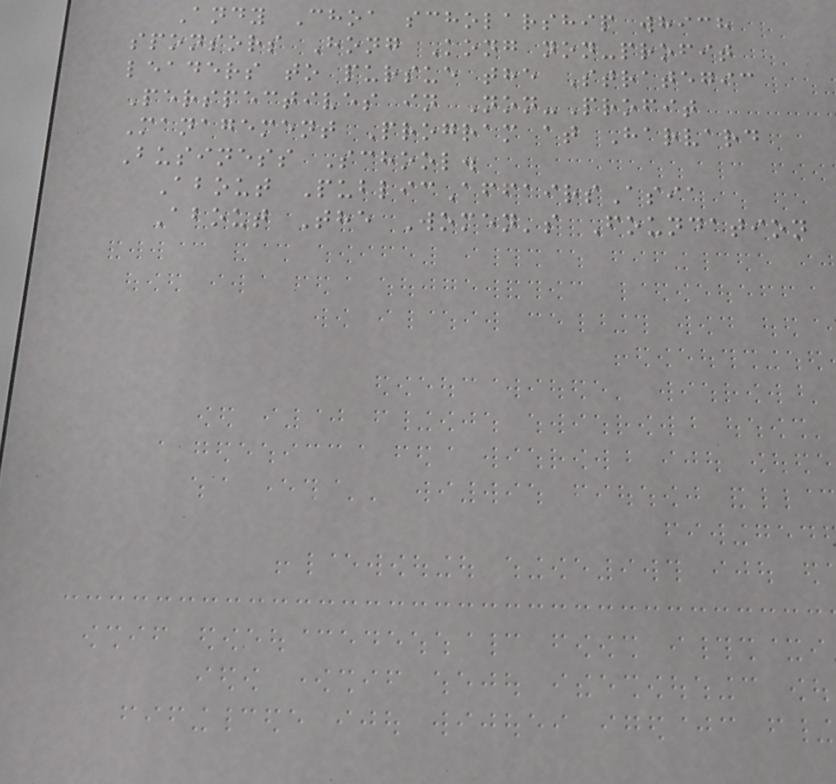Andy Choa scholarship which
sponsors Hong Kong non-profit
leaders to pursue the Strategic
Perspectives in Non-Profit
Management Program at Harvard
Business School.
About PublicAffairsAsia
About The Women's Foundation
